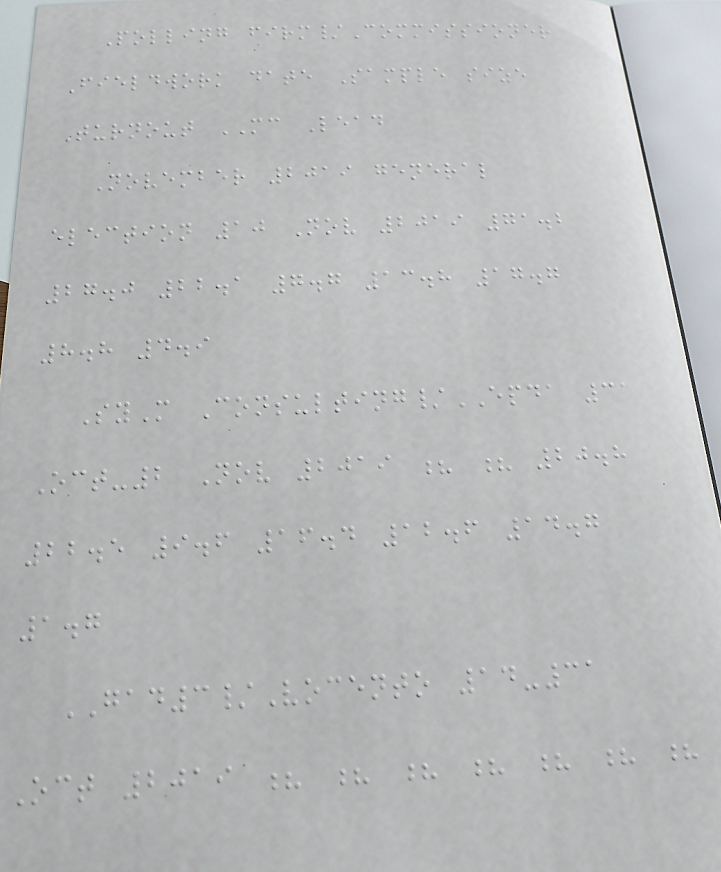Polling firm/Commissioner
Fieldwork date Sample size
Turnout MC Lead
November 2019 general
election 10 Nov 2019 71.2
27.0 22.1 7.7 13.8 17.7
8.8 4.9
SyM Consulting/EPDA 31
Oct-2 Nov 2019 ? ? 20.8
22.5 9.6 16.4 12.6 14.7
1.7
GAD3/Vocento 14-31
Oct 2019 ? ? ? ? ? ? ?
